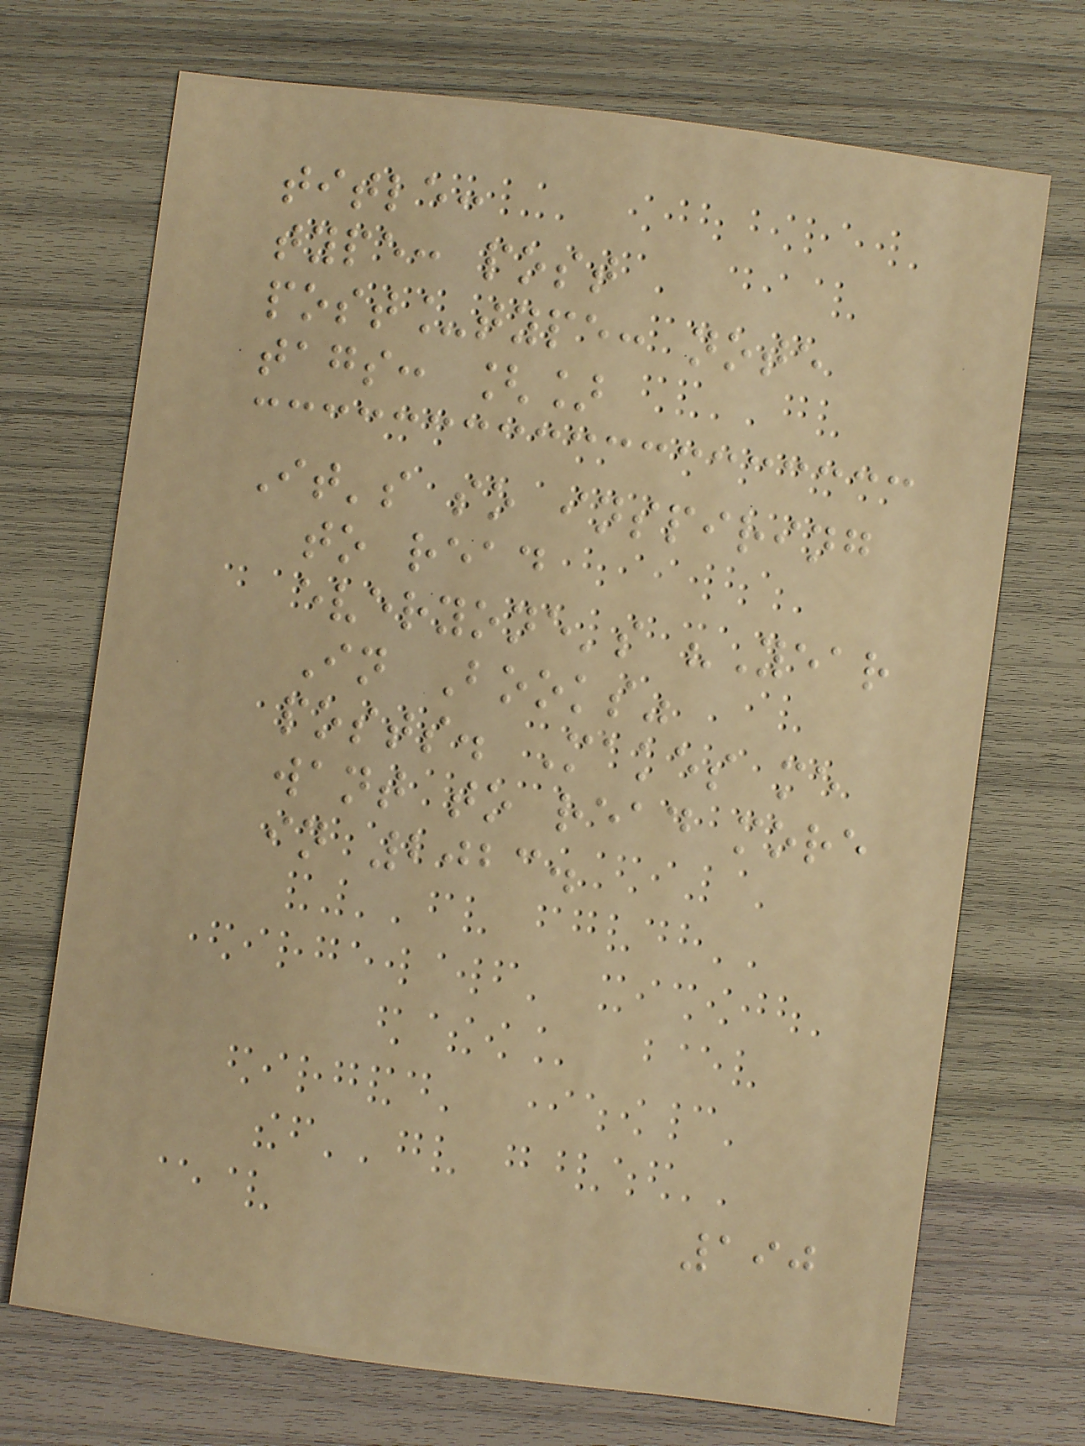title:
type: post
post_type: note
tags: []
It's so inspiring
to read
everyone's "Year
In Books"
posts. Makes me
want to read more
in 2023.
190
